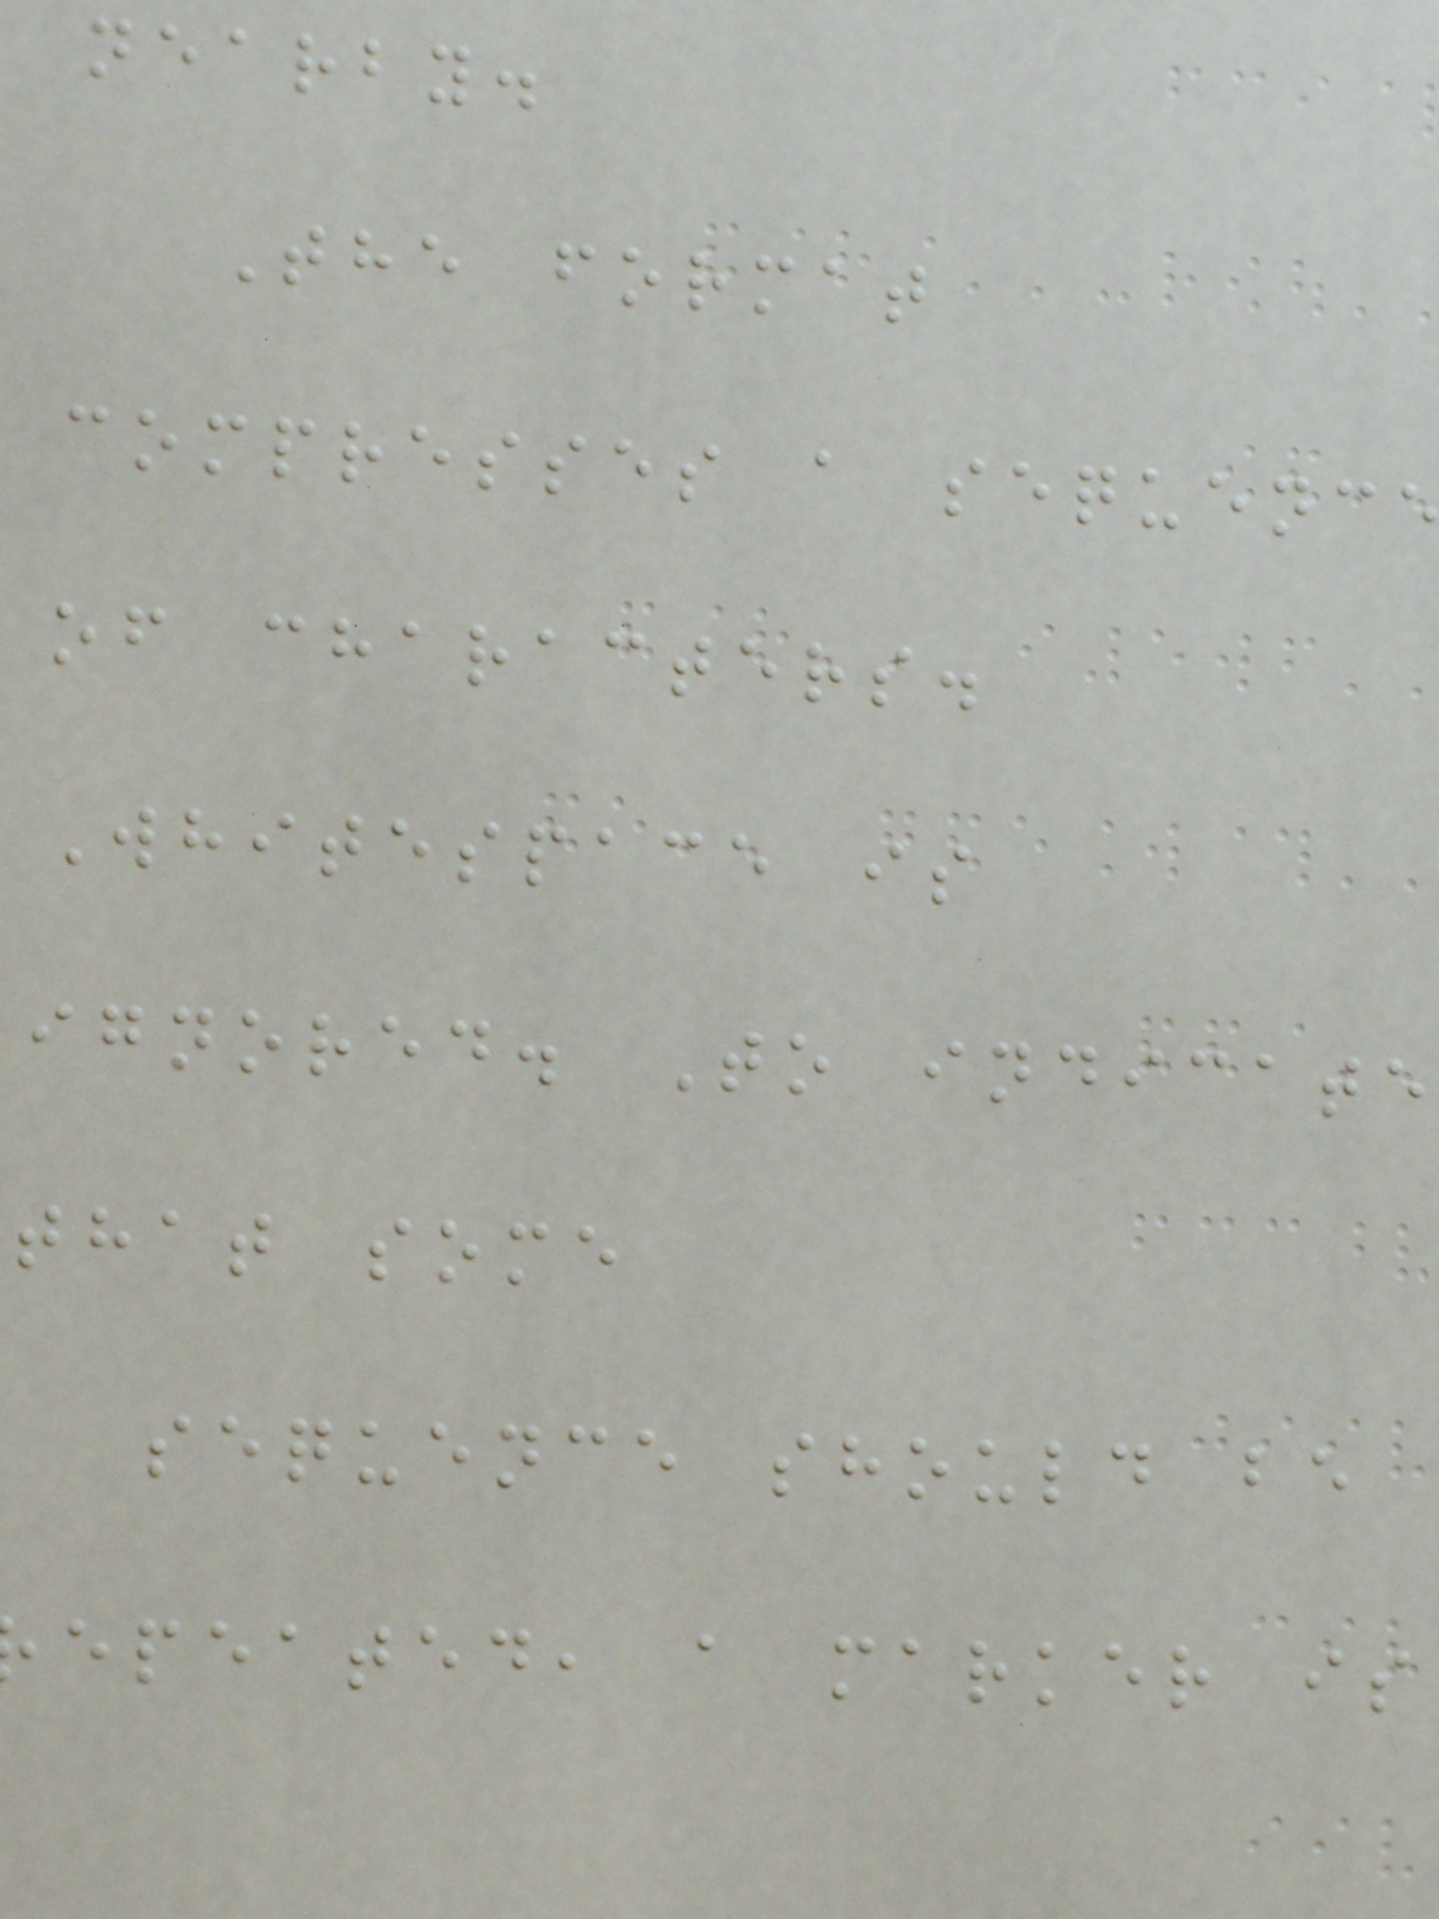nearby.
The format
compresses a sequenc
of characters.
Whitespace is
ignored. To indicate
that some
sequence should be
epeated, a marker is
